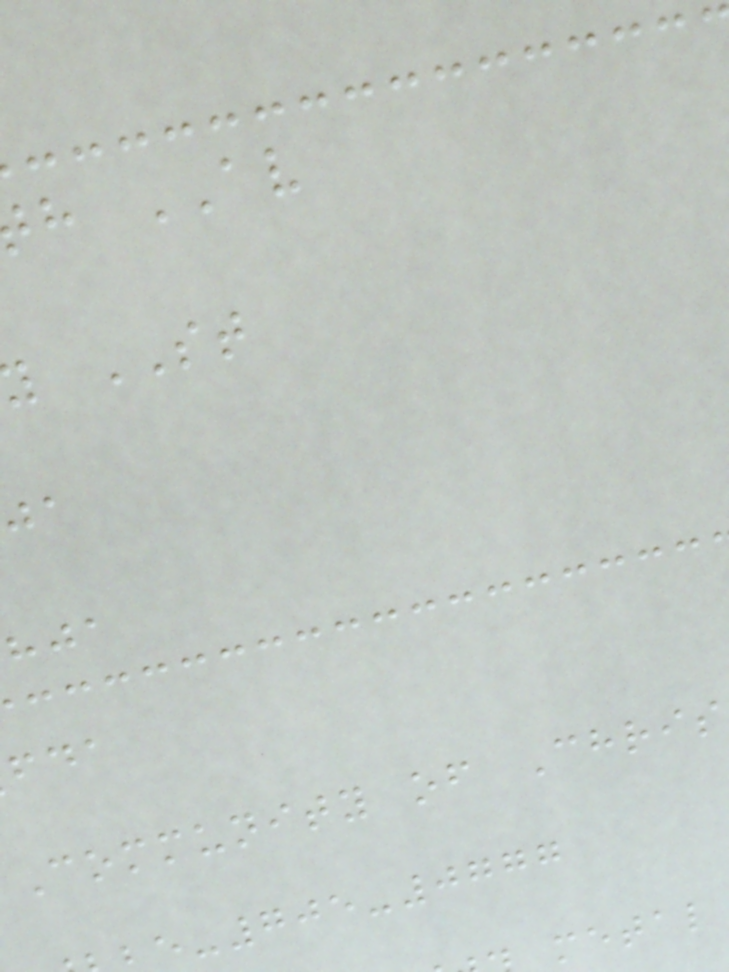h AV
ST
Community of Chris
-705-0777
